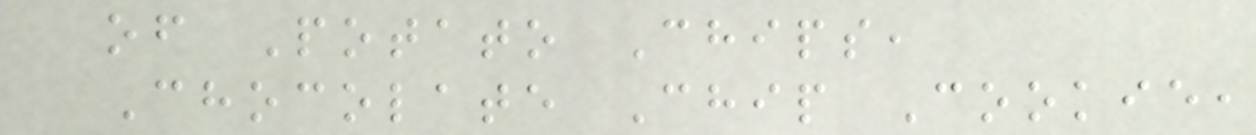of Potato Chips,
Chocolate Chip Cookie,
